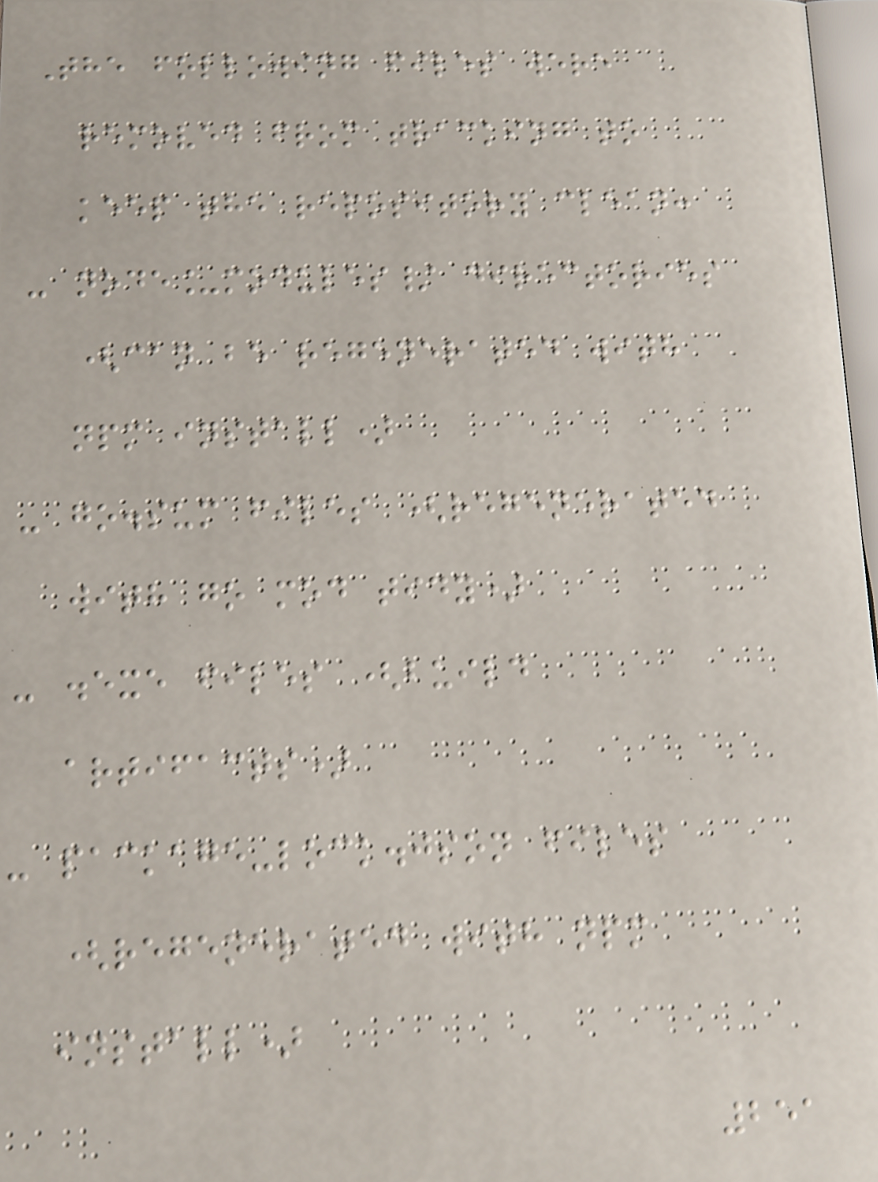The following files were
removed from tracking to
keep the repository clean:
- node_modules/ directories
(can be regenerated with
npm install)
- go.sum files (regenerated
with go mod tidy)
- .exe files (build
artifacts)
- package-lock.json files
(regenerated with npm
install)
251
